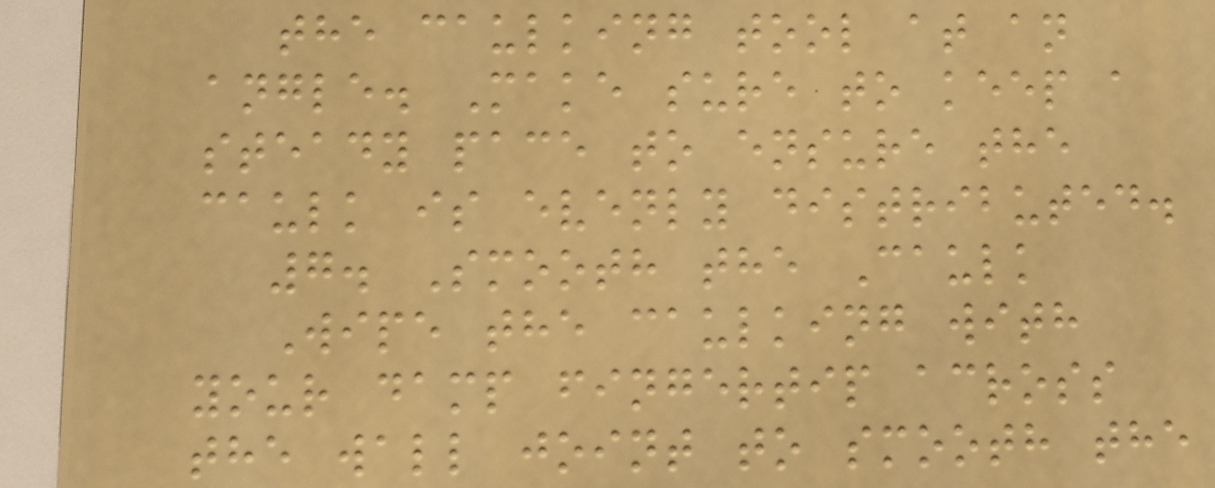the caulking tool at an
angle. Make sure to keep a
steady pace to ensure the
caulk is evenly distributed.
7. Smooth the Caulk
Wipe the caulking with
your damp fingertip across
the wall joint to smooth the
